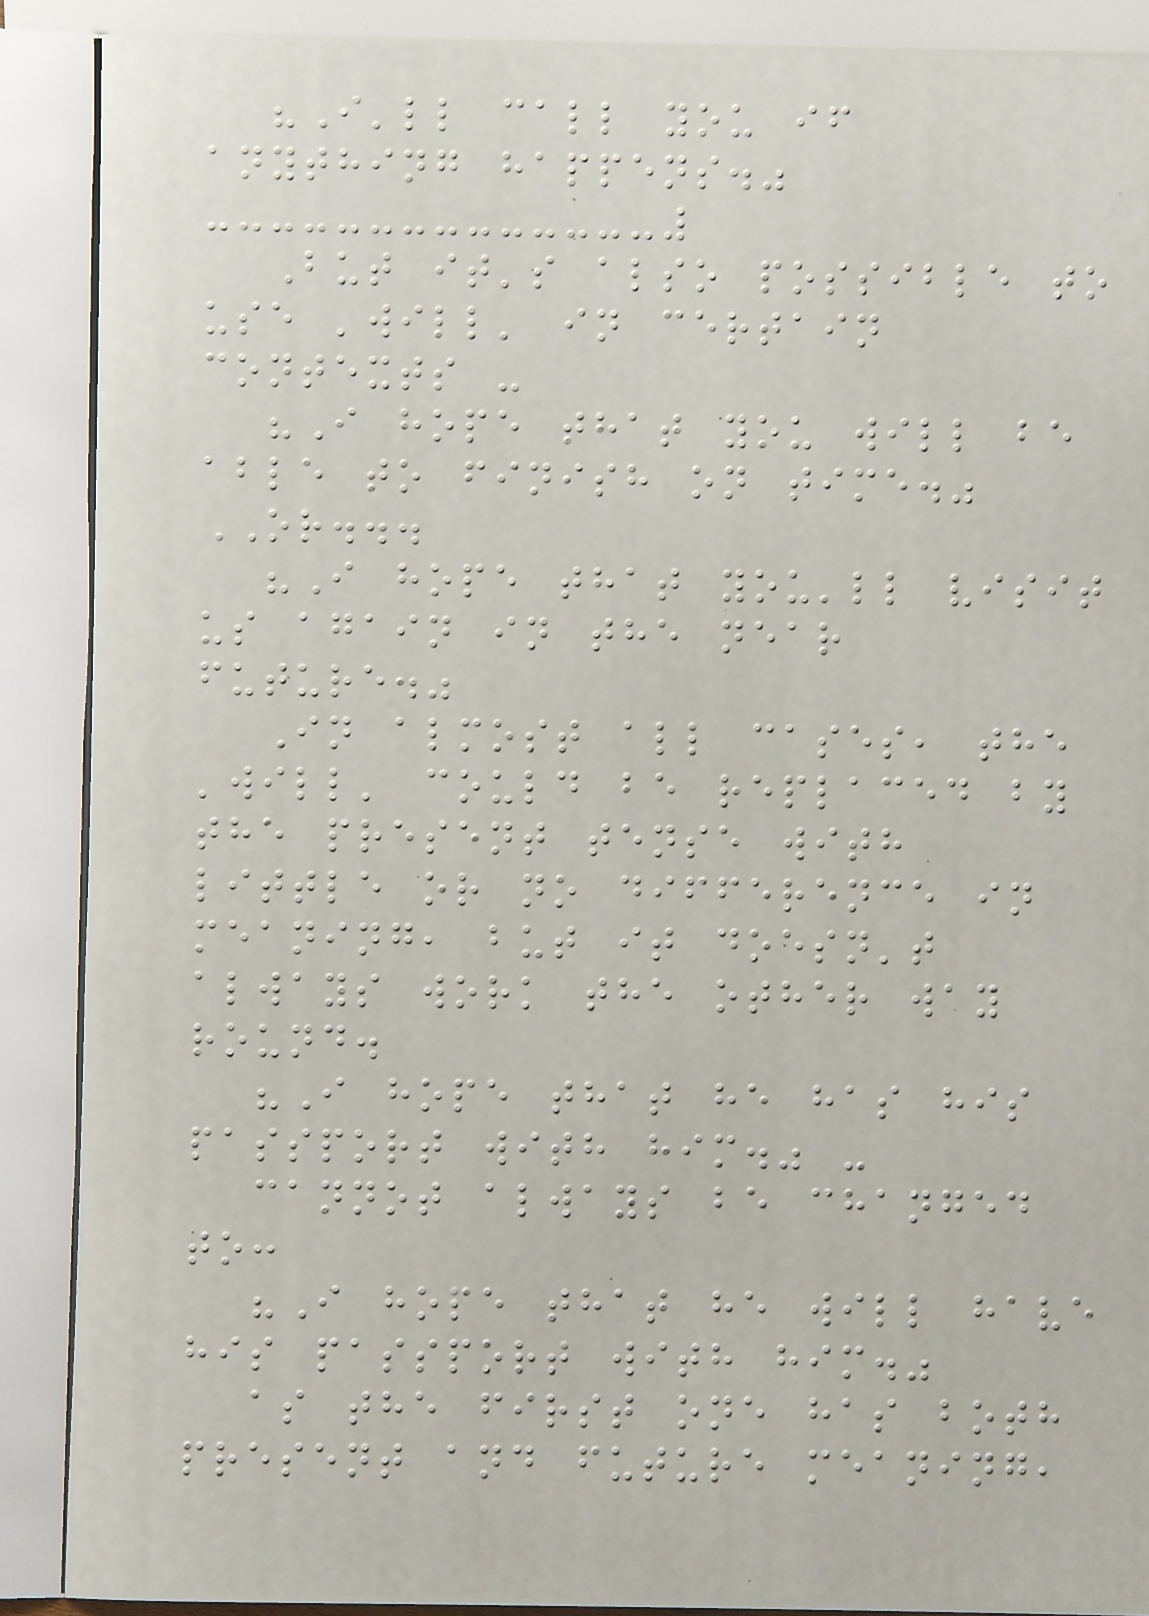"I'll call you if
anything happens."
But it's also possible to
use 'will' in certain
contexts -
"I hope that you will be
able to finish on time."
OR...
"I hope that you'll visit
us again in the near
future."
In almost all cases, the
'will' could be replaced by
the present tense with
little or no difference in
meaning, but it doesn't
always work the other way
round.
"I hope that he has his
passport with him." -
cannot always be changed
to:
"I hope that he will have
his passport with him."
as the first one has both
present and future meaning,
